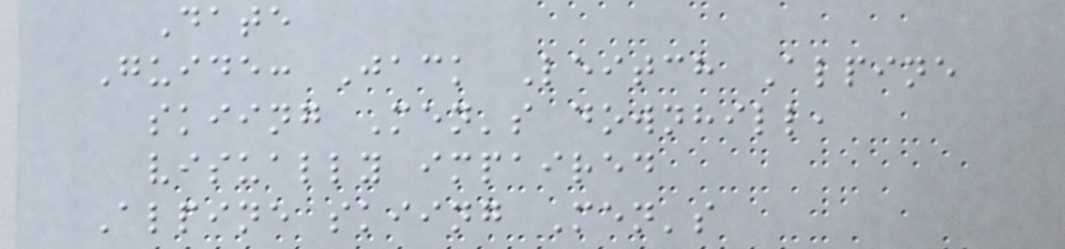Date
Guide: Jack Leitch Alpine
skiing Men's downhill,
visually impaired
Alpine skiing Men's
